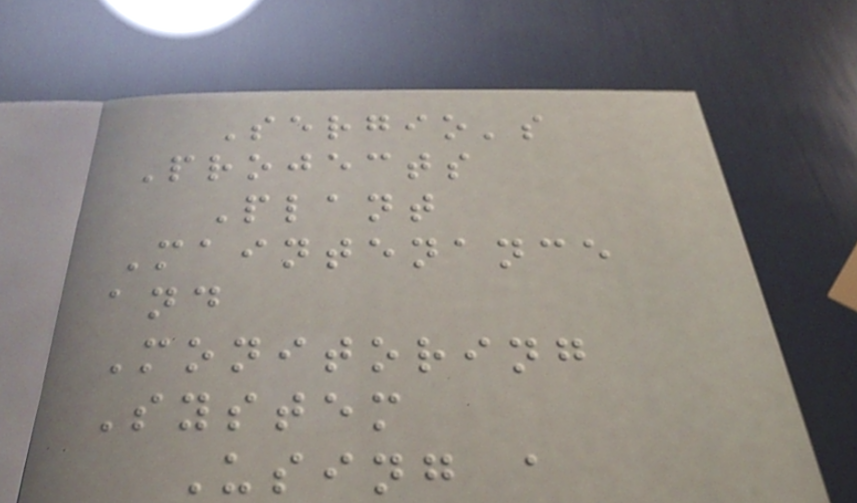Sergio's
Projects
Plant
Maintenance
and
Monitoring
System
Using a
